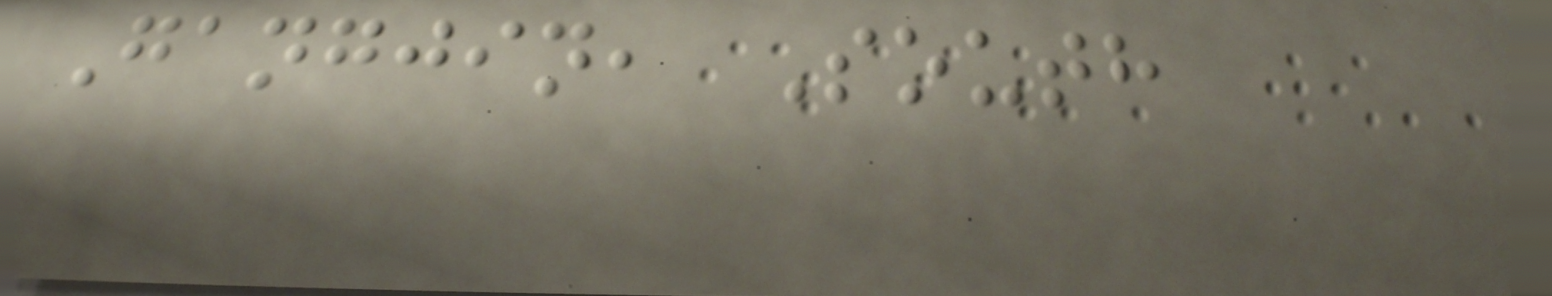Gangjin, South
